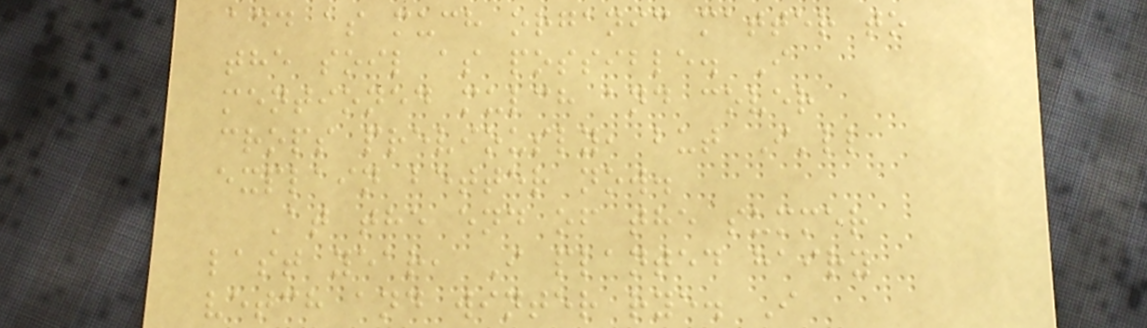add as much organic matter to
the soil as possible. I
mentioned mulch and cover
crops previously, but I'll
explain better now.
At the end of the summer
last year, I planted hairy
vetch and winter rye. I
